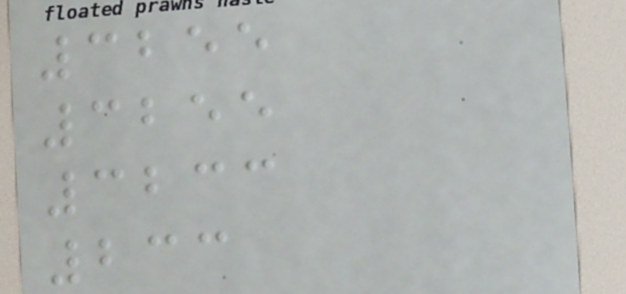3255
3255
3233
233
